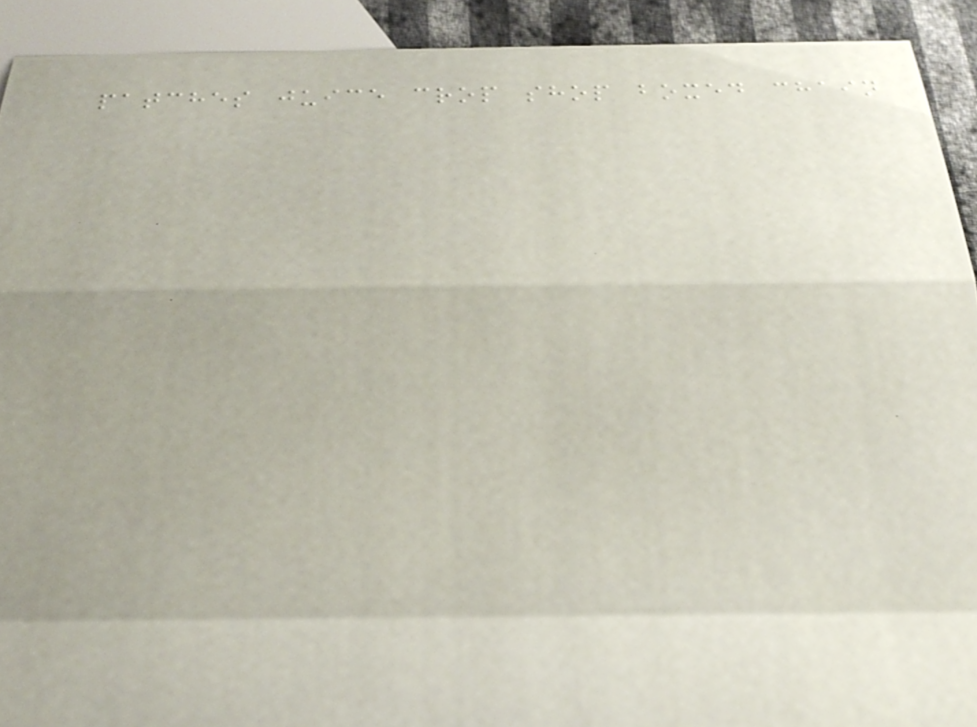patches juice crop shop boxed chain
